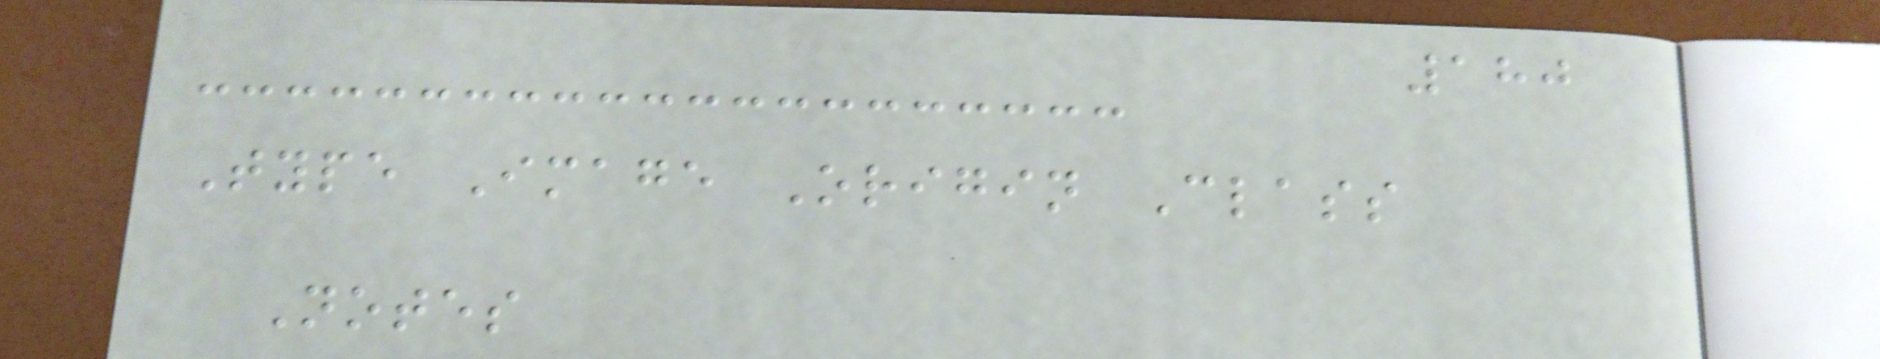180
Type Image Origin Class
Notes
